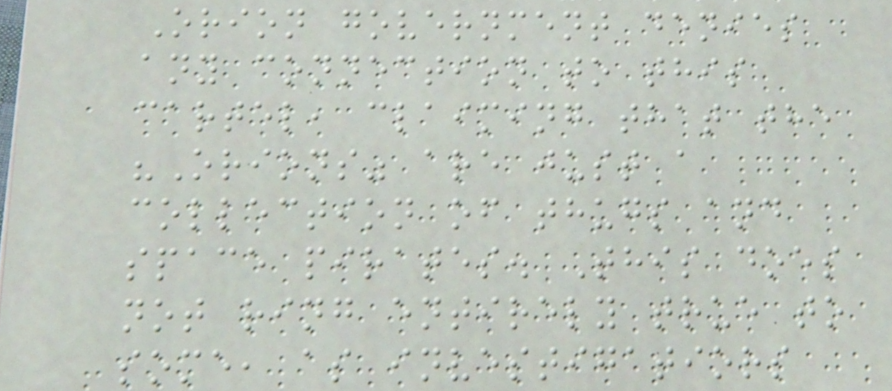Orion government denies
any connection to this
cartel, claiming that the
"Orions" are just a
collection of thugs and
space pirates. This does
not ring entirely true to
some, as investigatiors
